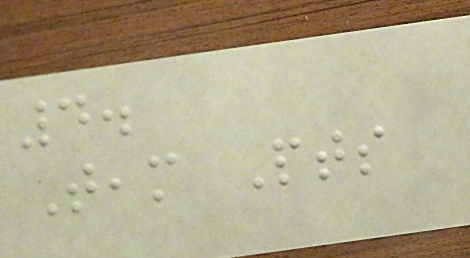4.
Team Pts
